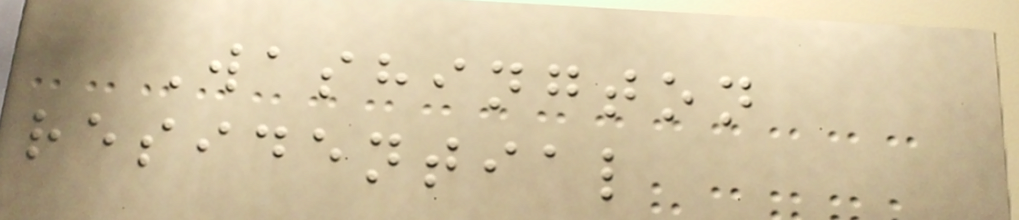Washington
residential
